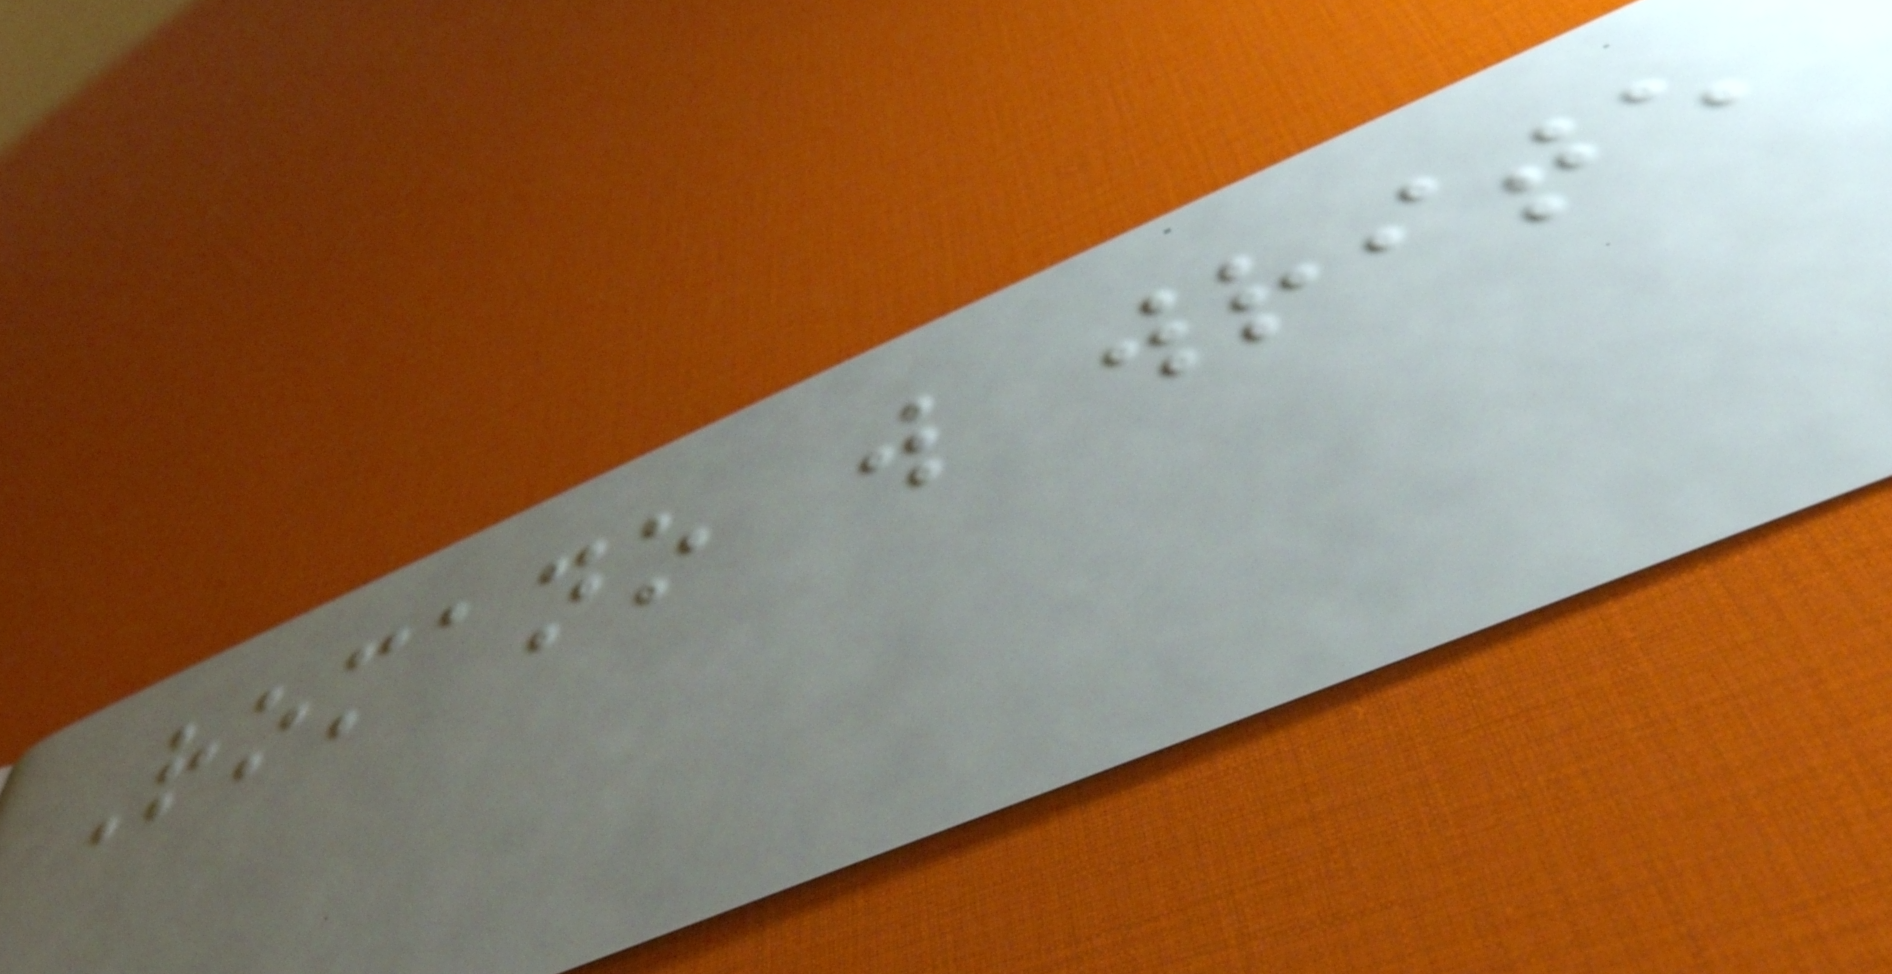Romano will write
